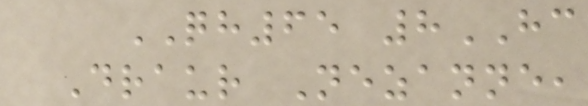QH65 8HC
Draur Nezanne,
